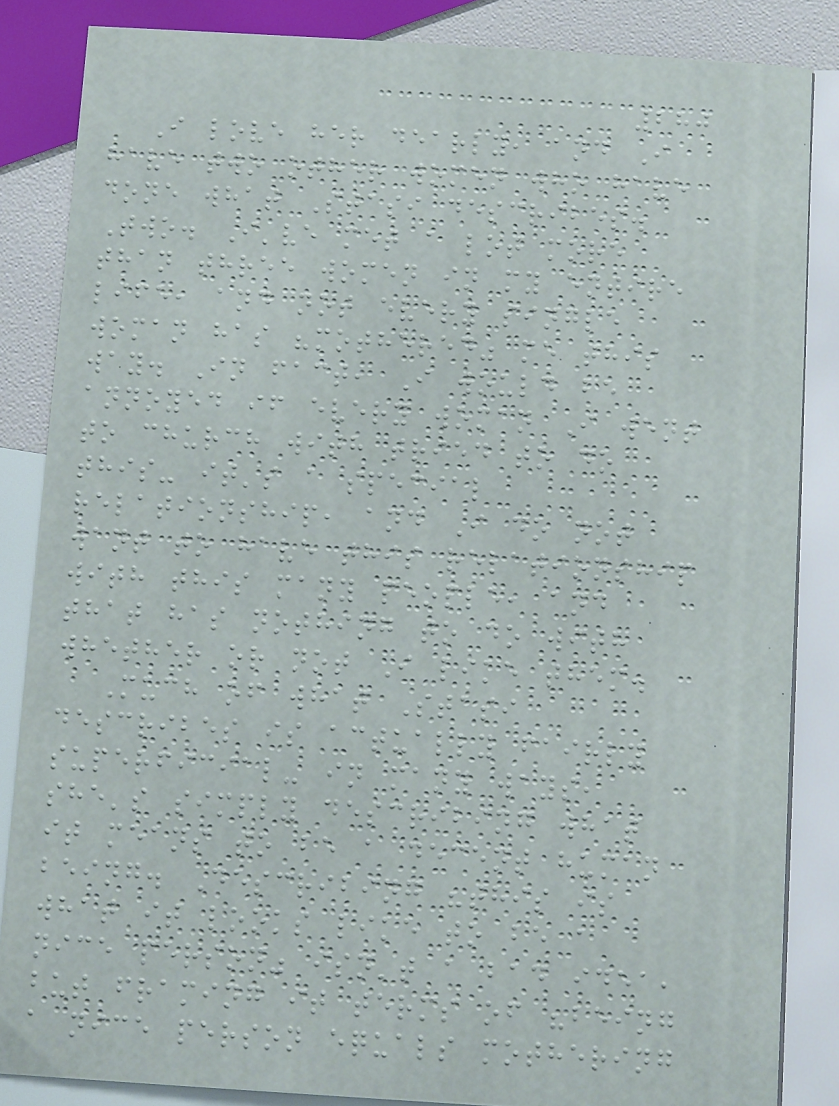280
I love her dearly, and I
have two other women who have
done what Stasi describes.
Two. I've met a lot more
than three women in my entire
life, and not every single
woman has "mothered" me this
way. In fact, I would be
annoyed if every woman I went
to church with tried to do
this- it's a special
relationship, and I do not
want to have this relationship
with this many people, and
that has nothing to do with
whether or not I like them.
Much of what Stasi
describes is actually fairly
superficial- in many ways,
she's simply describing what
it means to be a decent human
being. Describing "this is
what it looks like to be a
nice person" isn't a bad idea,
but framing it terms of "being
a nice person equals mothering
